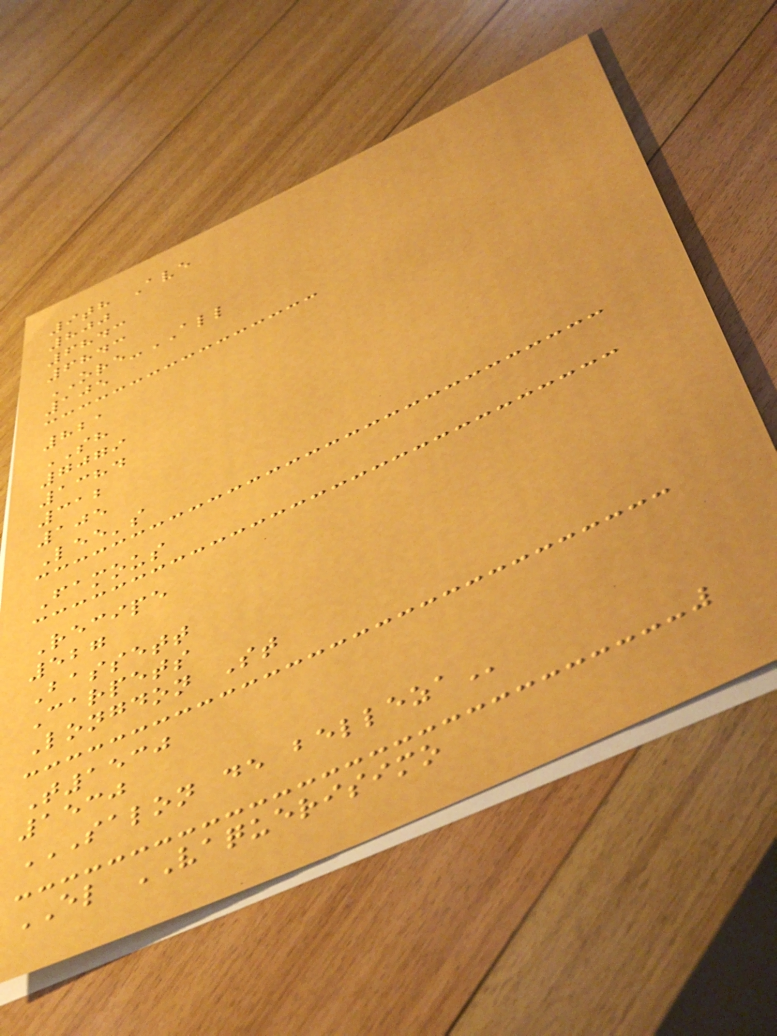9th Ave
800
6843
6843
ORE-ALL
105
821
SH
7079
1384
312
105
Lee's
Famous
Recipe
527
Bassett
Carpets
Longdon St
T1530
1530
SALON DE BELLEZA
EL VAQUERISIMO
